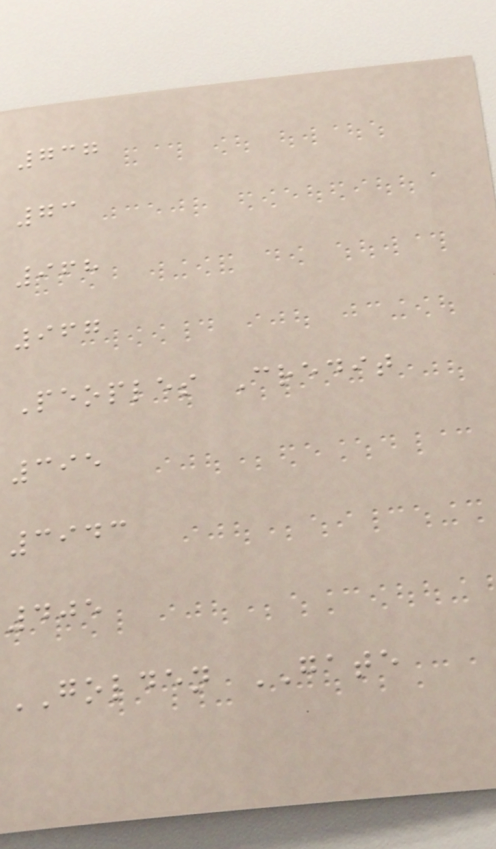737
73
968
967
Peoples Credit
395
3943
405
GOLDEN GATE
